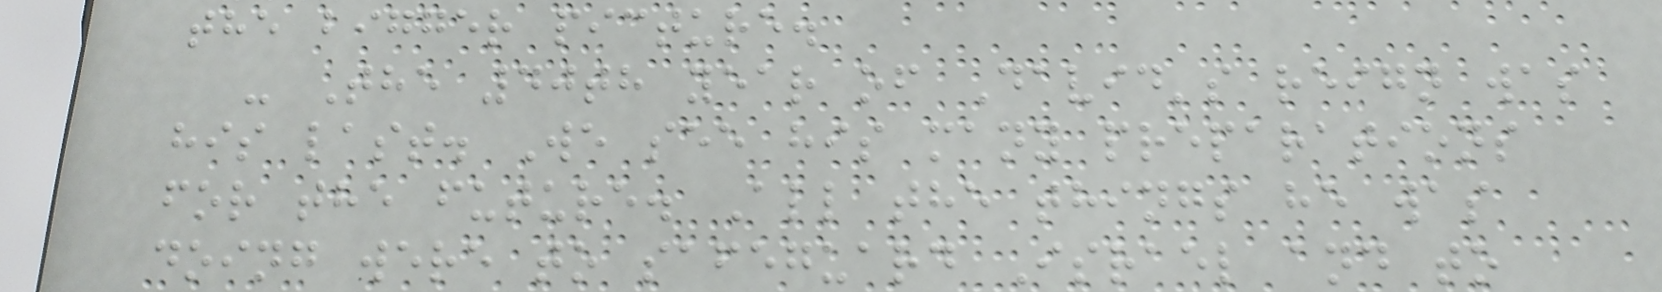the bigger picture.
- The 40th year of David's reign was
his last. We see his many preparations
for the future. All the things he was
doing were to safeguard Israel and to
